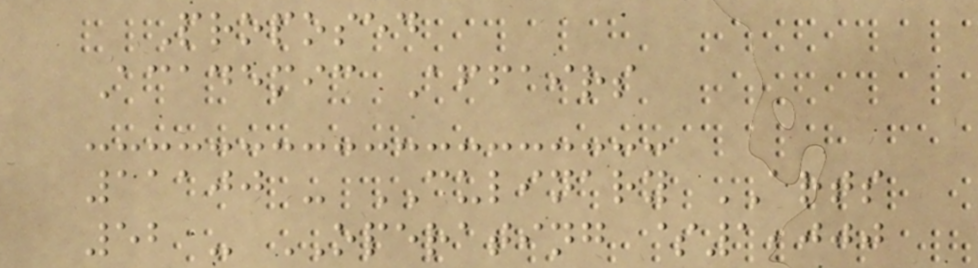Proposed
Academic Affairs
11100 - CULINARY ARTS
52 - OPERATING $1,000
